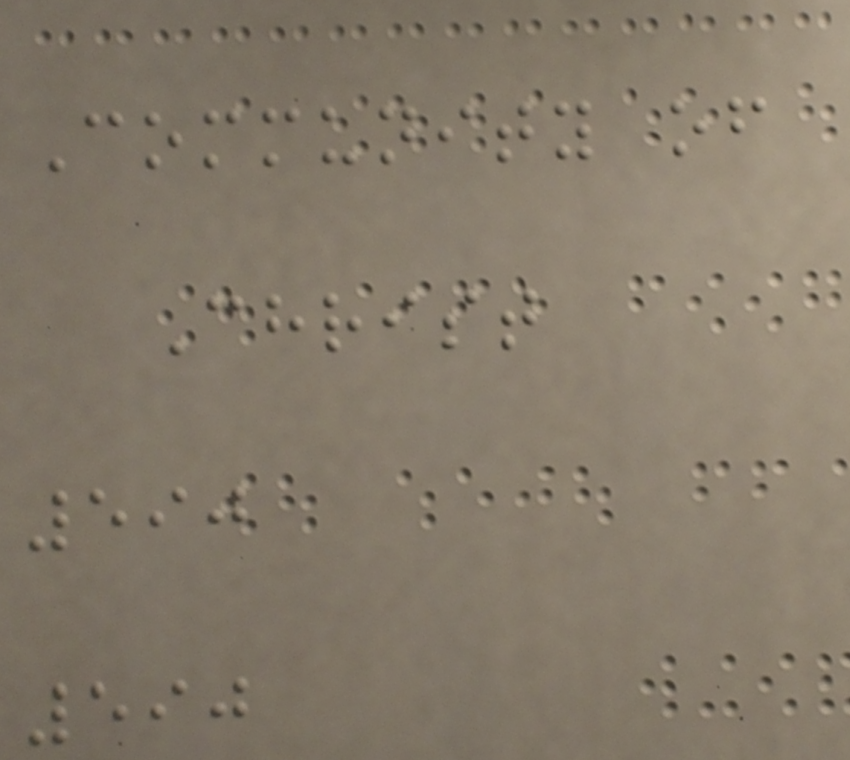Community of
Christ
590
590
